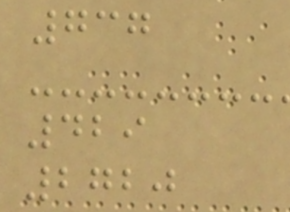737
429
2720
